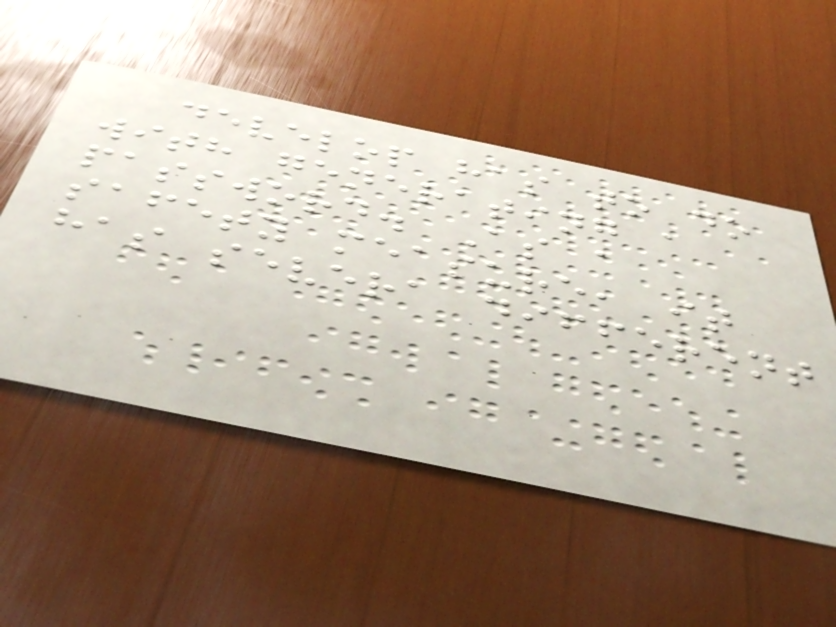develop has to do
with generating a
password. As a
safety measure, it
has severa different
